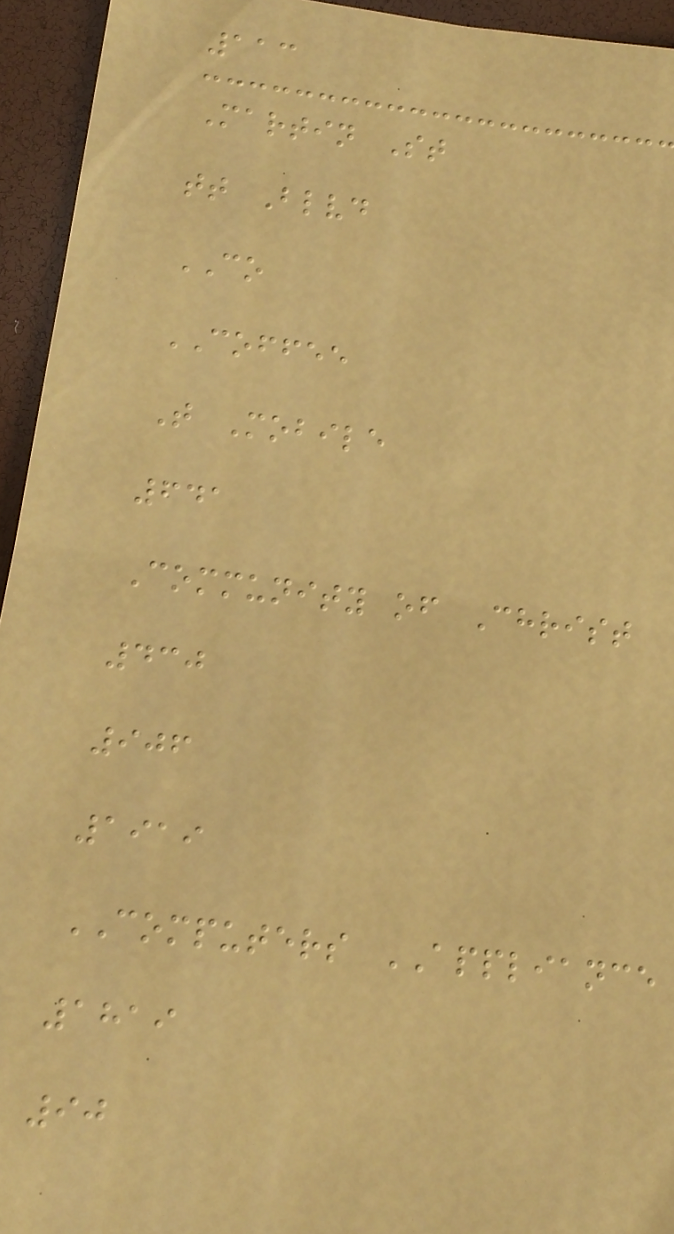113
Martin St
tt Blvd
CO
COFFEE
T Mobile
641
Community of Christ
430
906
1919
COMPUTERS APPLIANCE
1819
90
